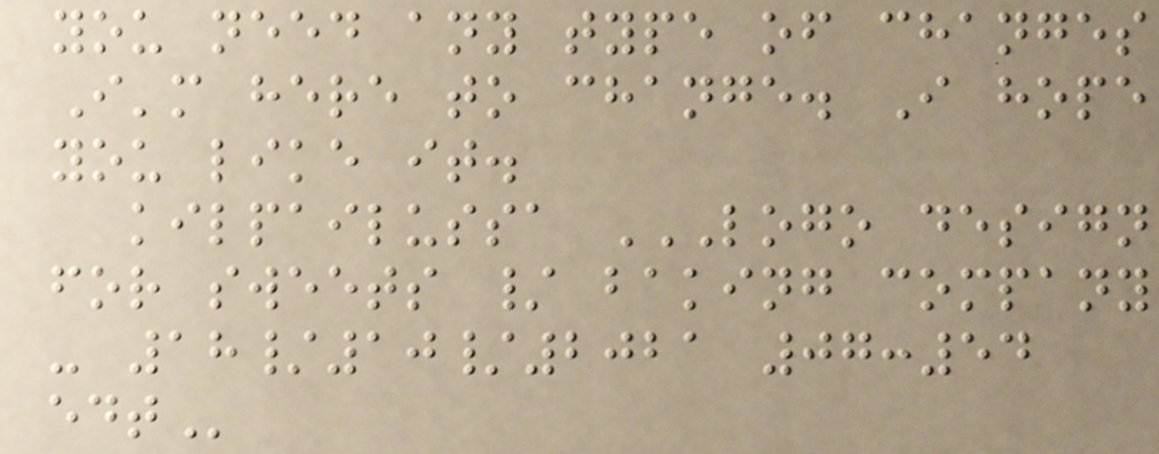you need any type of changes
I'm here to change. I hope
you like it.
kilpailussa LOGO DESIGN
FOR SWEETS / BAKING COMPANY
- 18/10/2021 07:54
EDT
